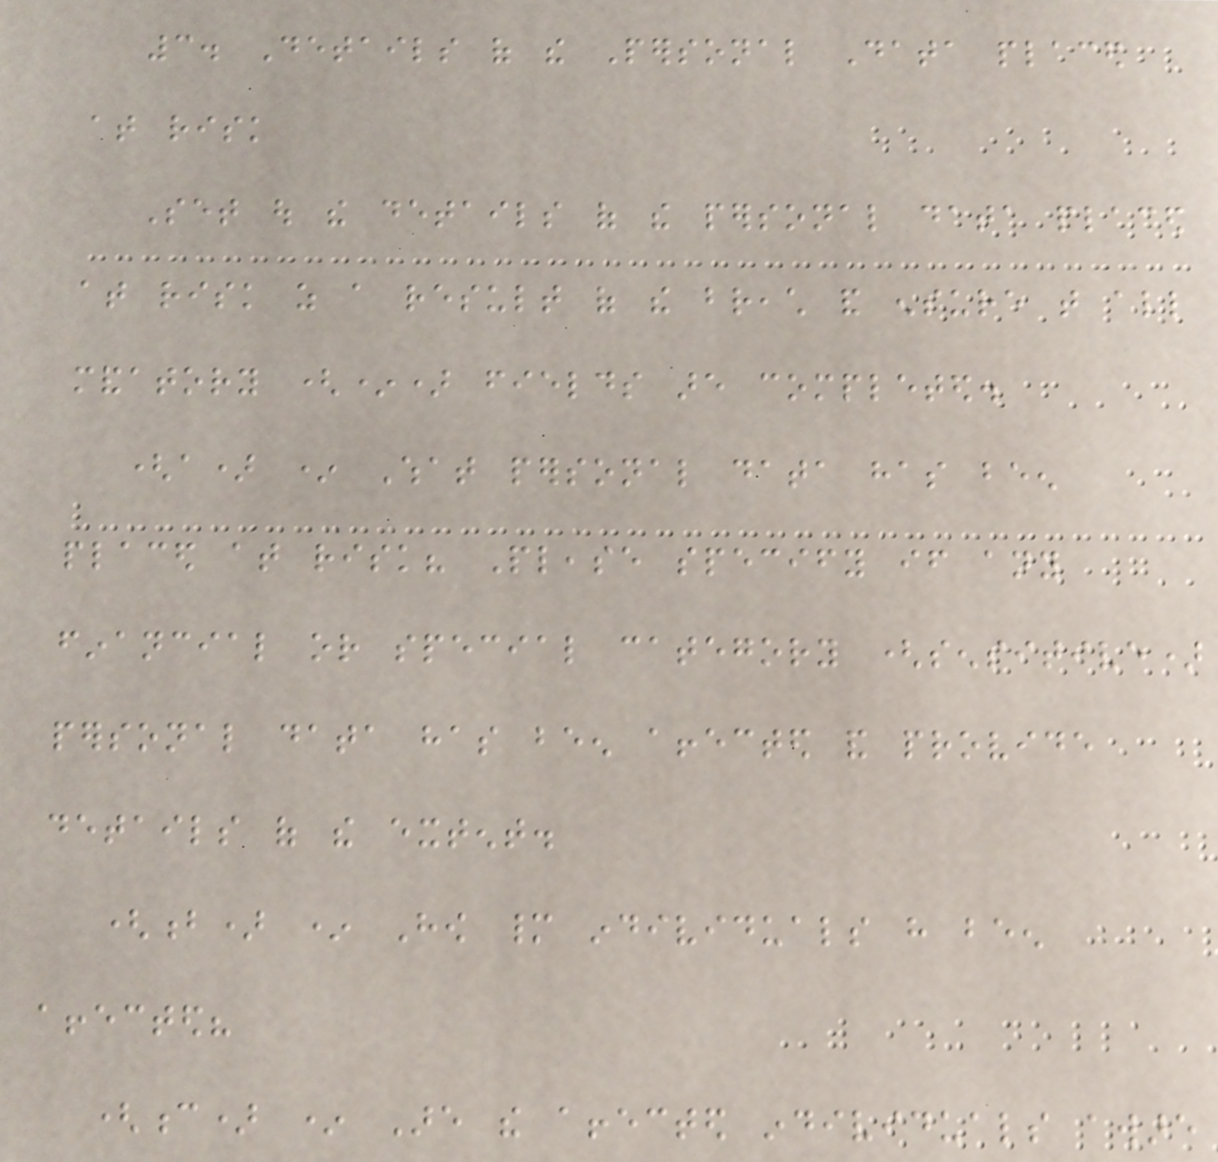3. Details of the Personal Data placed
at risk
Set out the details of the personal data placed
at risk as a result of the breach and ensure that all
mandatory (*) fields are completed.
(a) * What personal data has been
placed at risk? Please specify if any
financial or special category (sensitive)
personal data has been affected and provide
details of the extent.
(b) * How many individuals have been
affected?
(c) * Are the affected individuals aware
